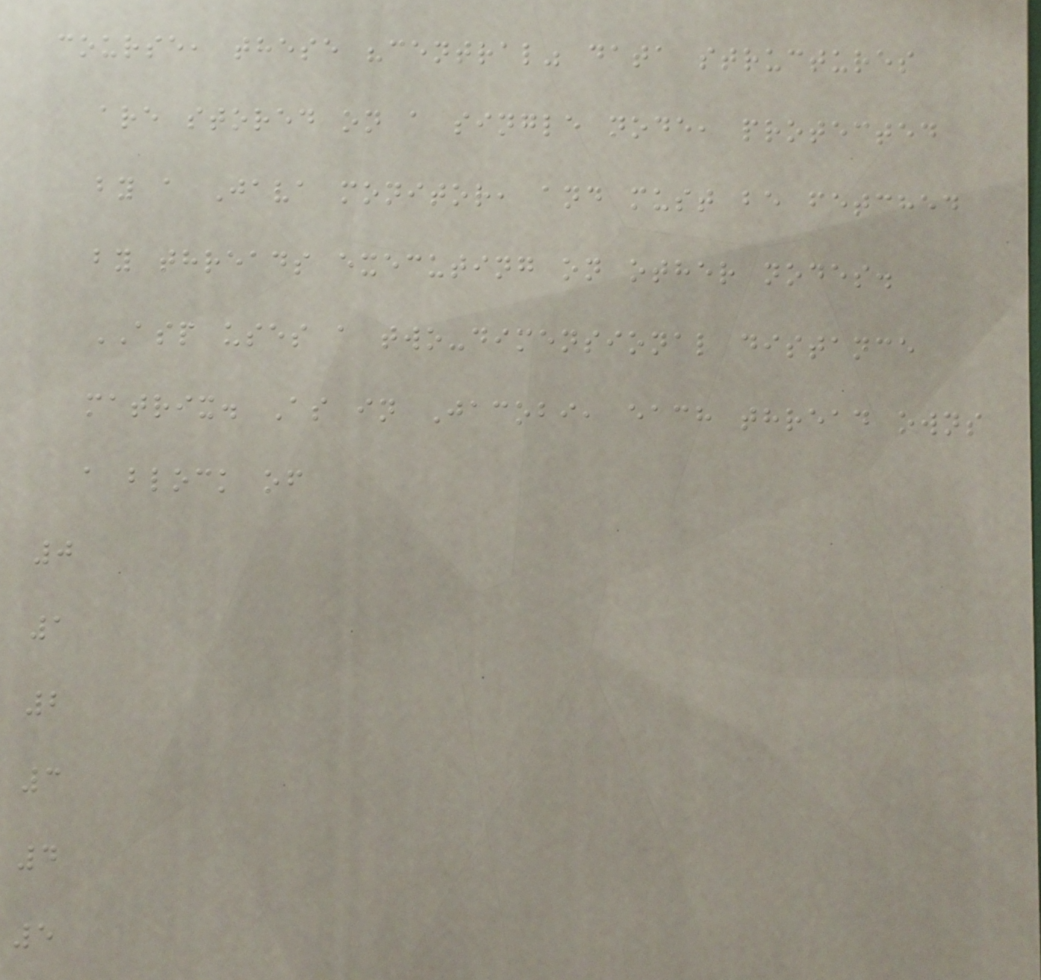course, these "central" data structures
are stored on a single node, protected
by a Java monitor, and must be fetched
by threads executing on other nodes.
ASP uses a two-dimensional distance
matrix. As in Jacobi, each thread owns
a block of
0
1
2
3
4
5
